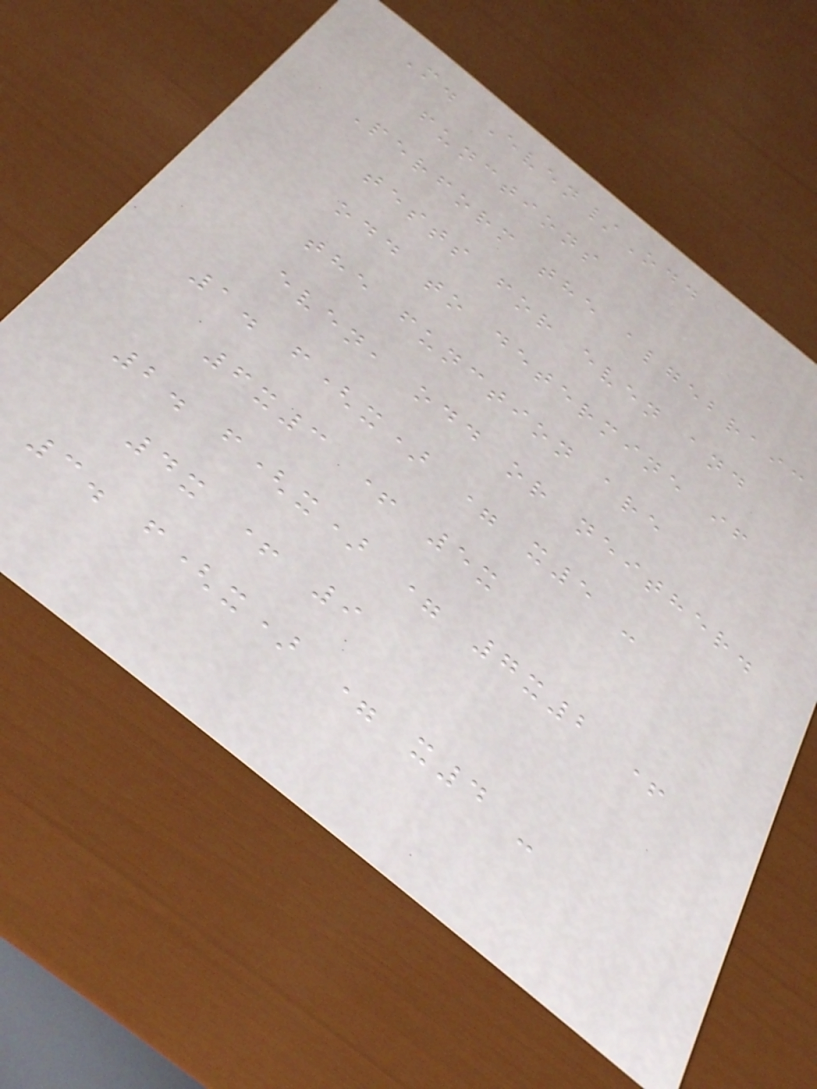M. Even/Odd
functions
Perform the algebraic
tests for even and
odd to determine if
the function are
even, odd or neither.
1. f(x) = x5 -
6x3 + 5x
2. f(x) = 7x2 +
4x + 9
3. f(x) = x4 -
